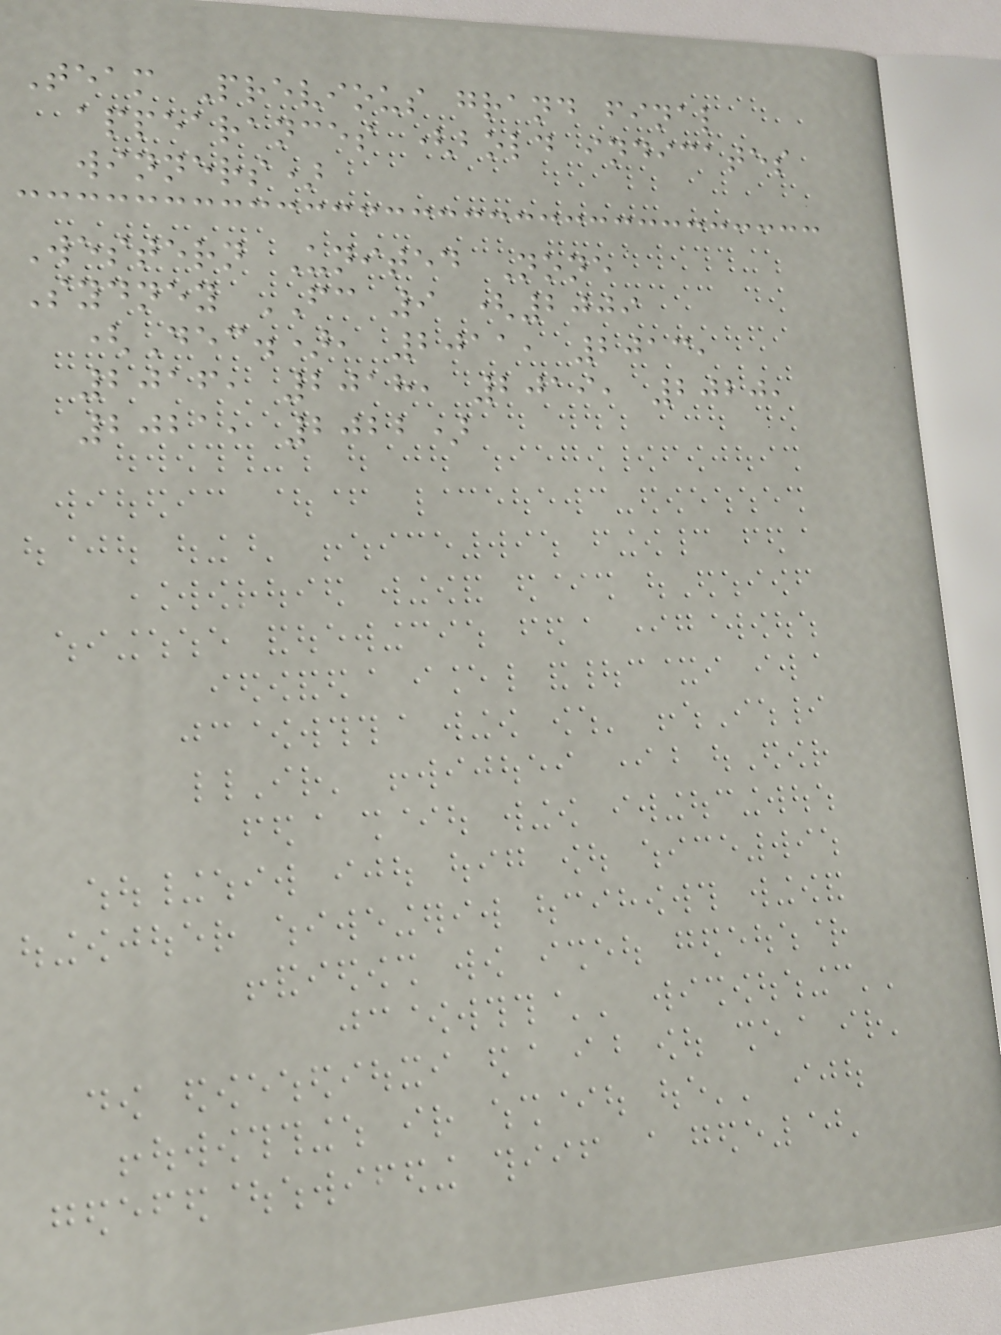Team Previous grand final
appearances (bold indicates
winners)
Western United None
Sydney FC 9 (2009
(Dec.), 2011, 2013,
2016, 2018, 2019, 2020,
2021, 2022)
